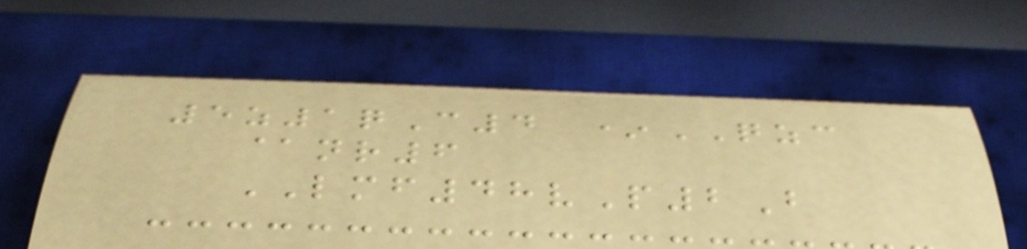5z1qC4 *QZC
@nr6
LMF48vP2B
